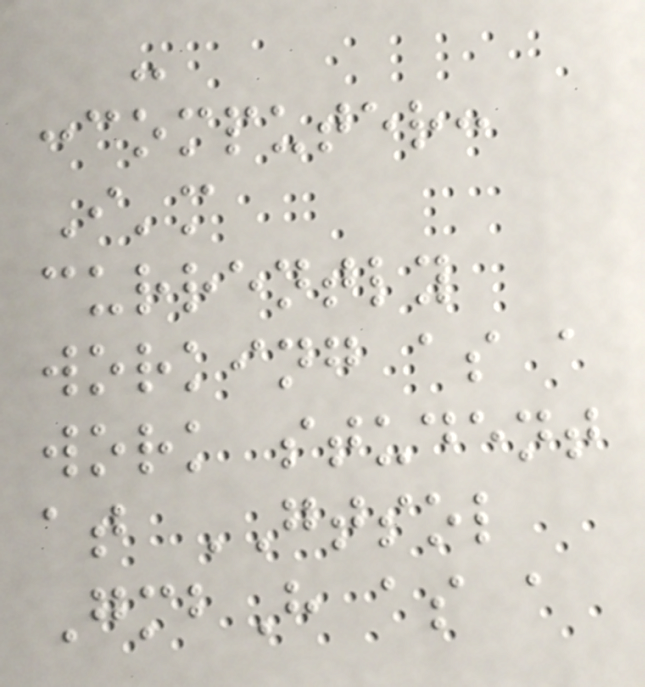-
:computer:
I'm
currently
working as a
work student
at GTSOL
GmbH as a
